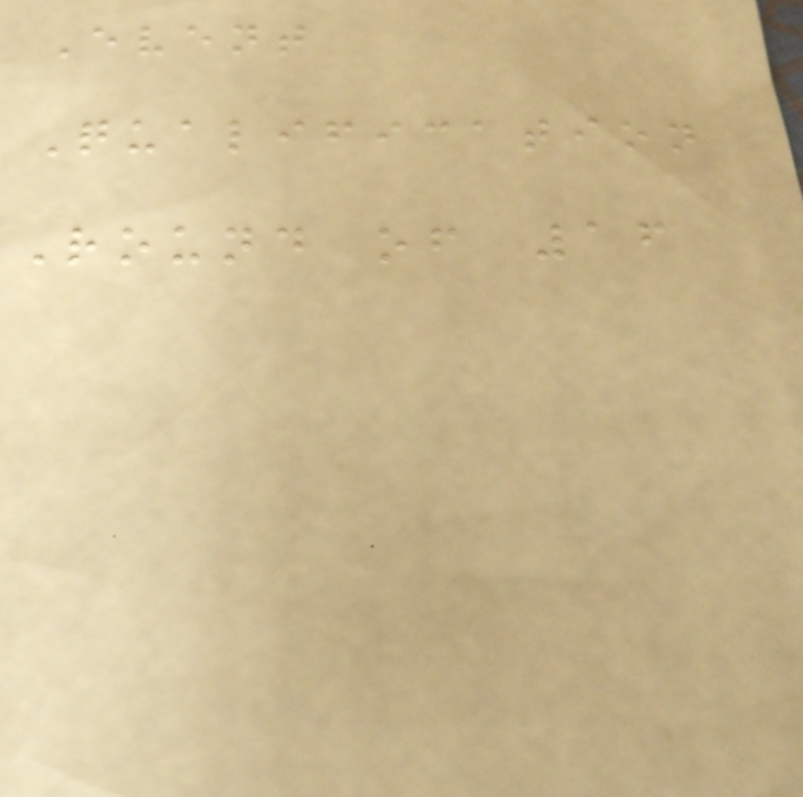Event
Qualification
Round of 16
